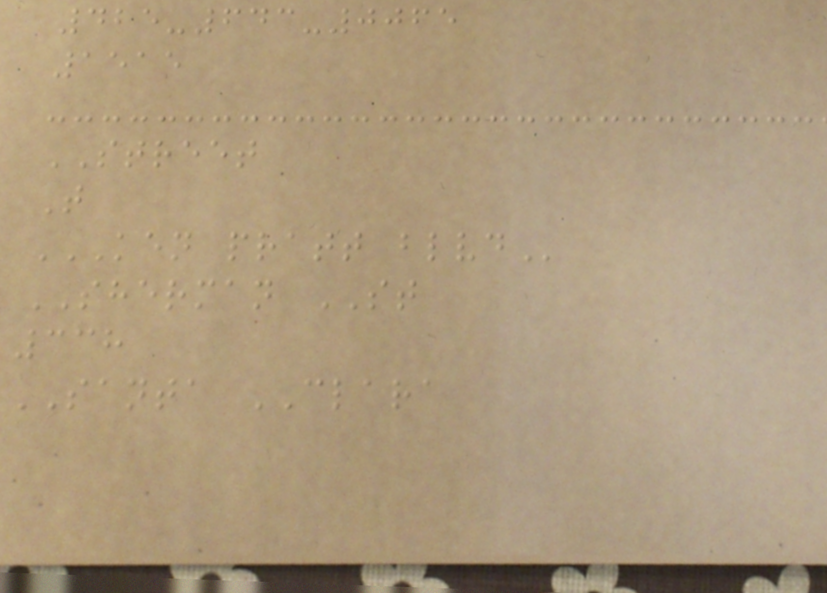425-643-0065
1515
STREET
T
KEN PRATT BLVD
SHERMAN ST
338
SANTA CLARA
